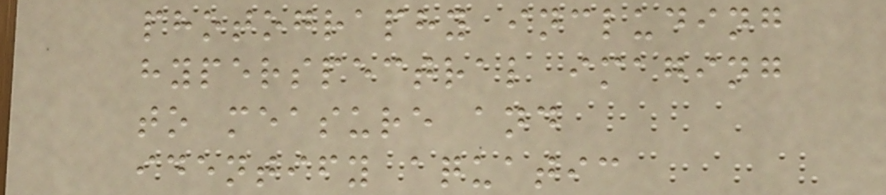photography including
hyperspectral imaging
to measure and
identify aquatic
